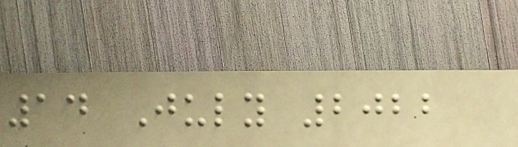14 July 2022
